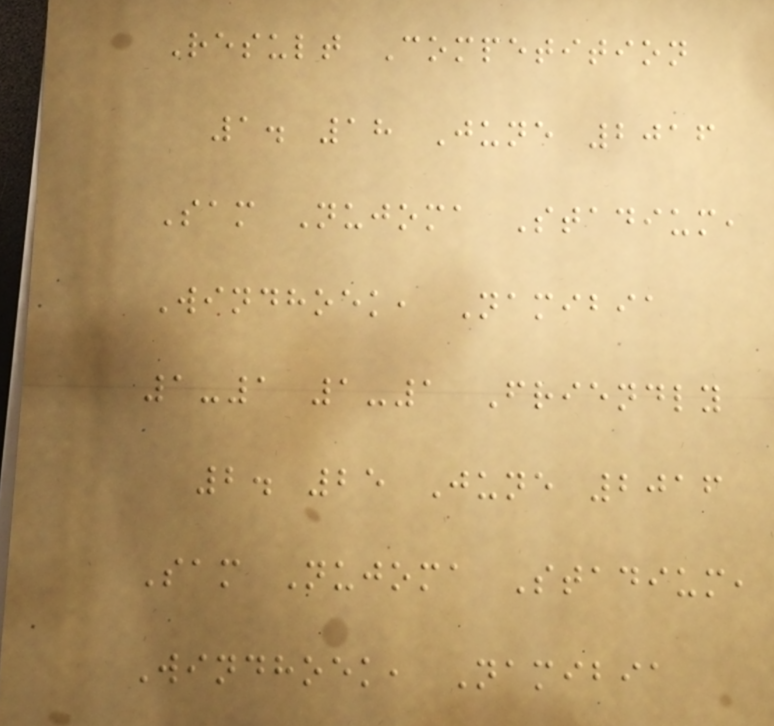Result Competition
1. 18 June 2016
Sam Nujoma Stadium,
Windhoek, Namibia
1-1 1-1 Friendly
2. 25 June 2016
Sam Nujoma Stadium,
Windhoek, Namibia
